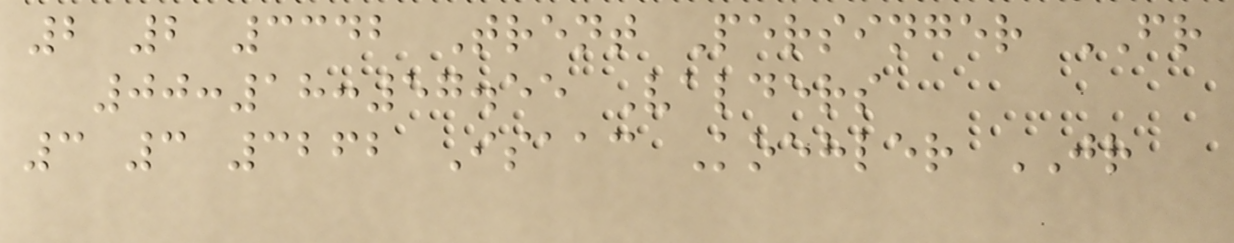2 2 3342 Trent Persinger FR
00:18:57.55 Valders
3 3 3262 Isaac Koehler JR
